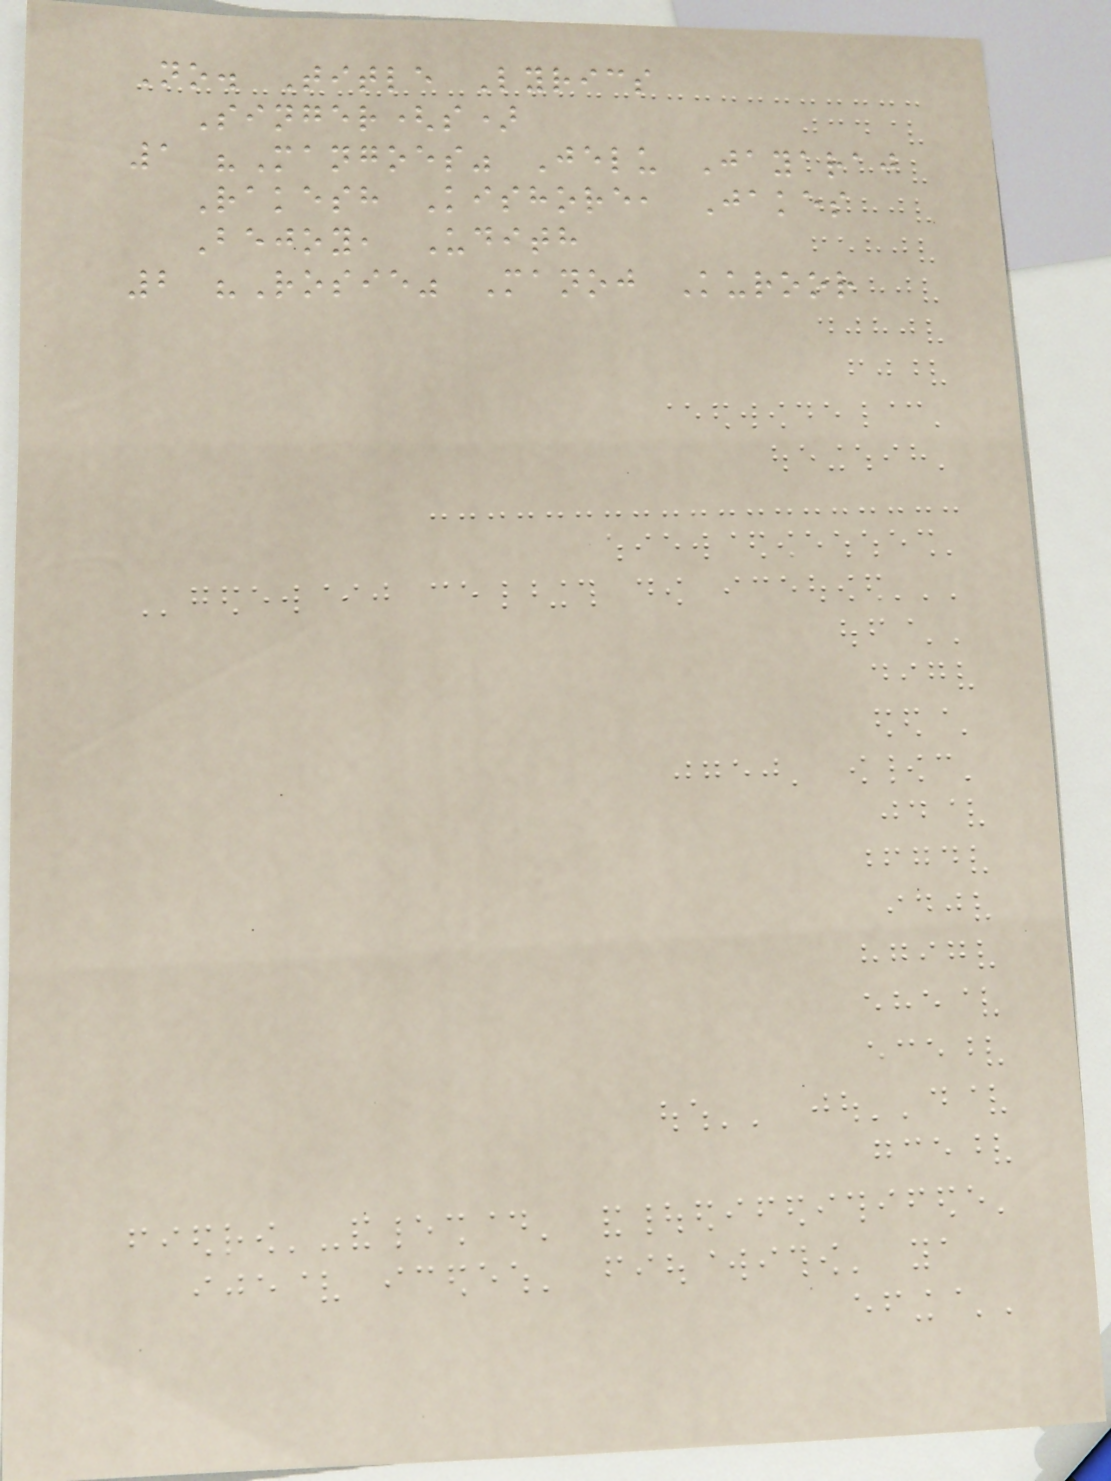No. Title Lyrics
Singer(s)
1 "Mangoes" Jelu Jayaraj
Rakesh Kishore, Jakes
Bejoy, Udith
2 "Rosie" Manoj Kuroor
